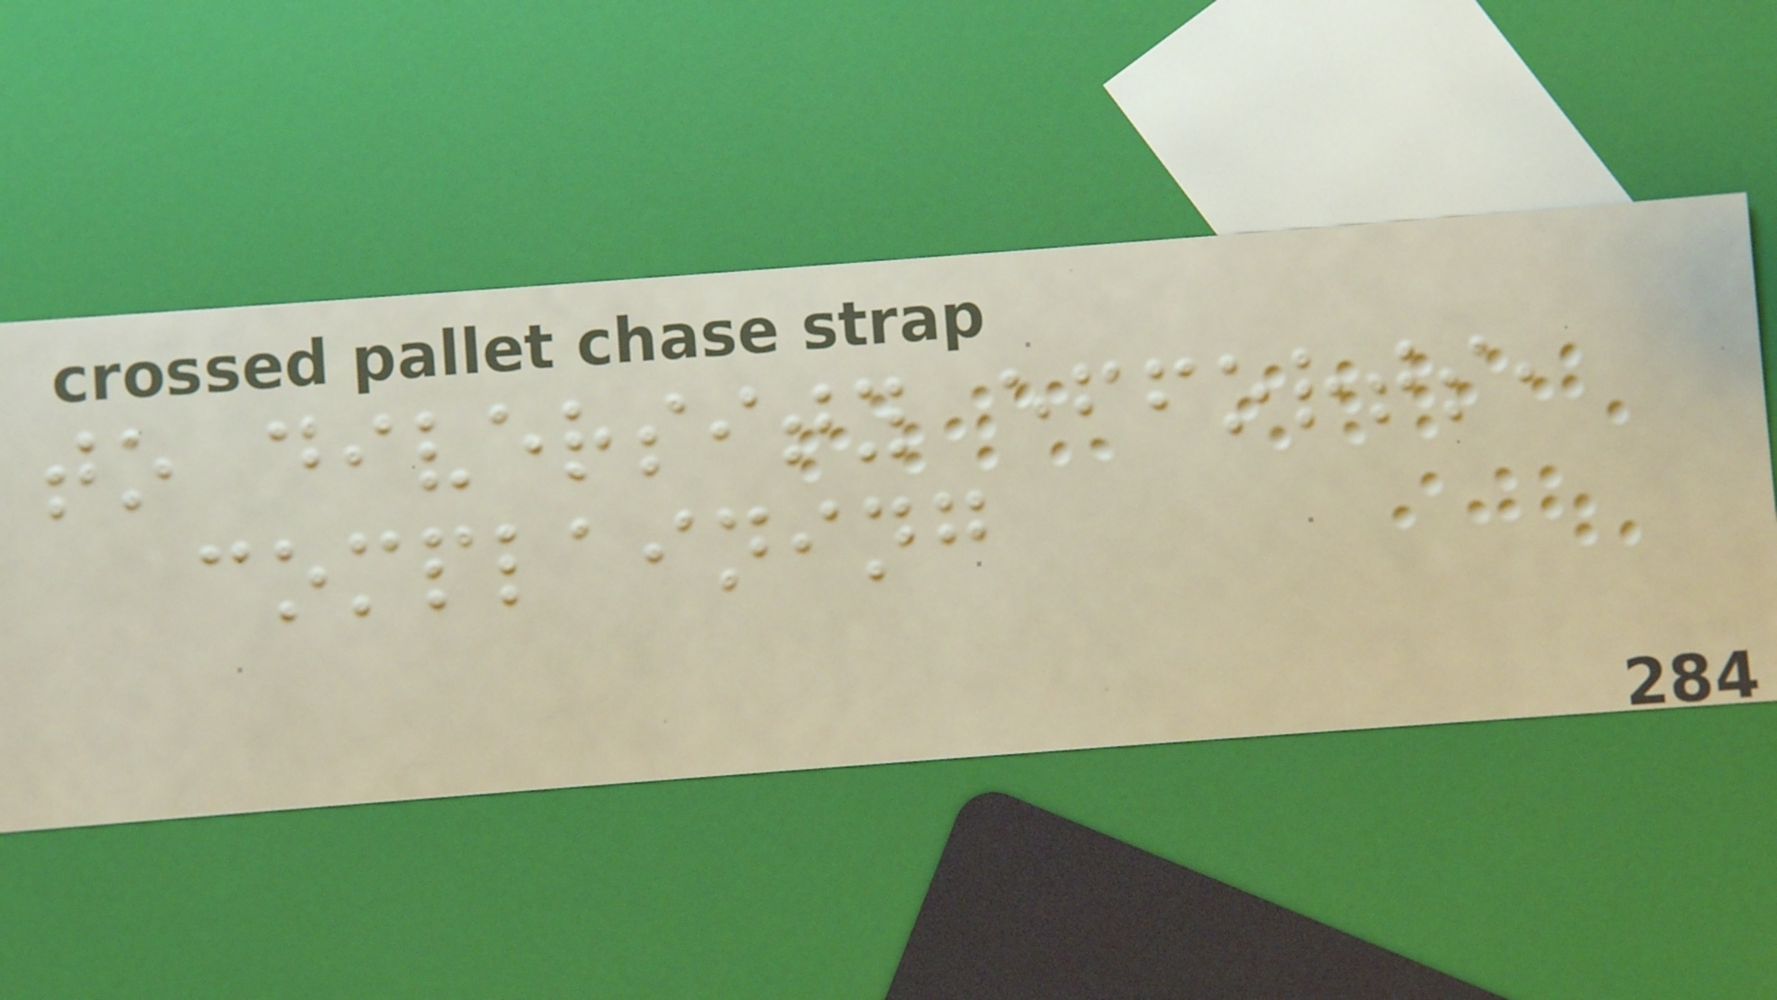to diversity efforts,
complaining
